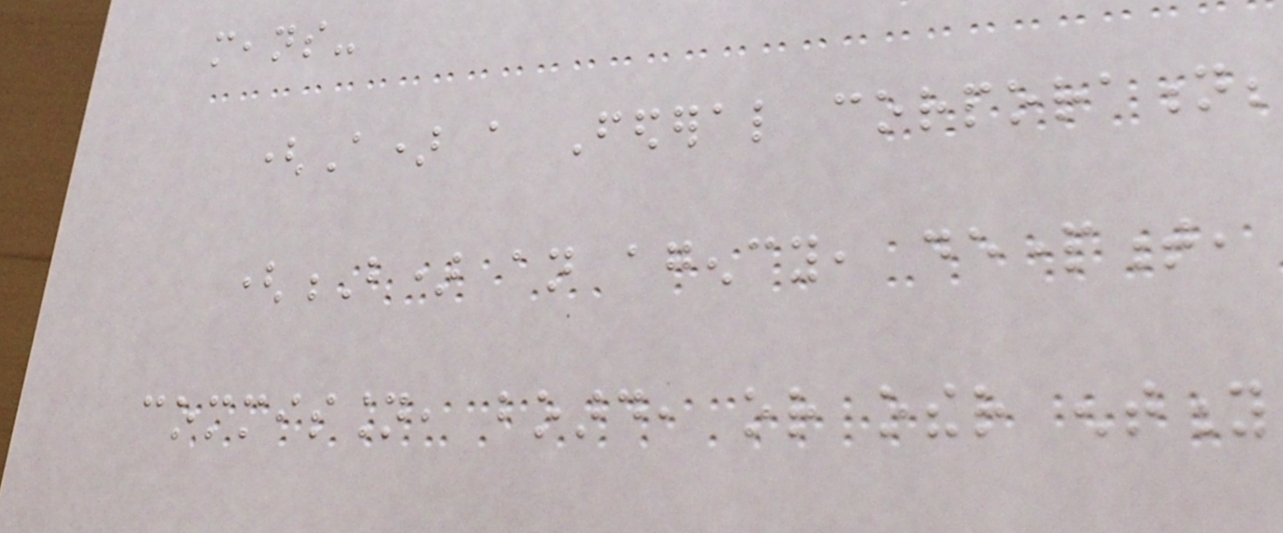means-
(A) a Federal corporation;
(B) an agency, department,
commission, board, or other entity
